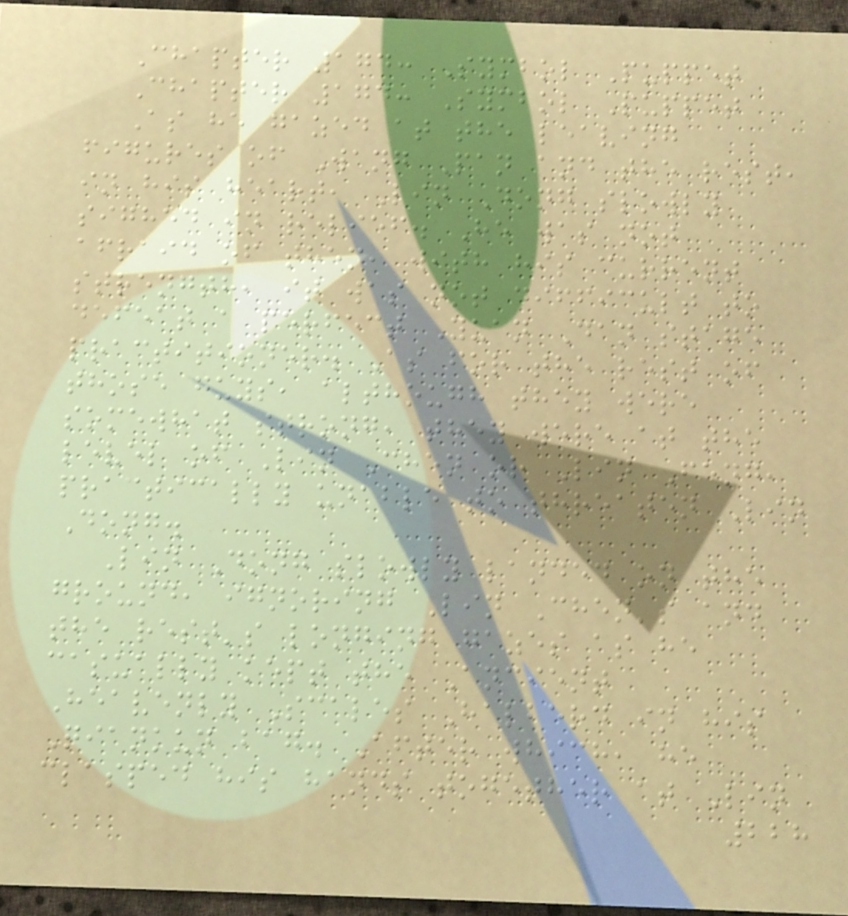Chapter 174: Symbol Puppet
Chapter 174: Symbol Puppet
As he gazed at the leaving
figures of Wang Pan and the rest,
in his heart, Lin Dong slowly
sighed in relief. He was not
afraid of them, with his current
strength, it was not difficult to
defeat a perfect Yuan Dan stage
practitioner. As for the rest of
those guys, although they were
somewhat strong, they were at the
level of Lin Chen or Lin Feng,
practically unable to threaten Lin
Dong.
Lin Dong slowly landed on the
ground, ignoring Lin Chen's and
the rest's longing gazes as he
casually kept the Ancient
Heavenly Scales Halberd in his
Qiankun bag. After which, he
clasped his hands together at Lin
228
